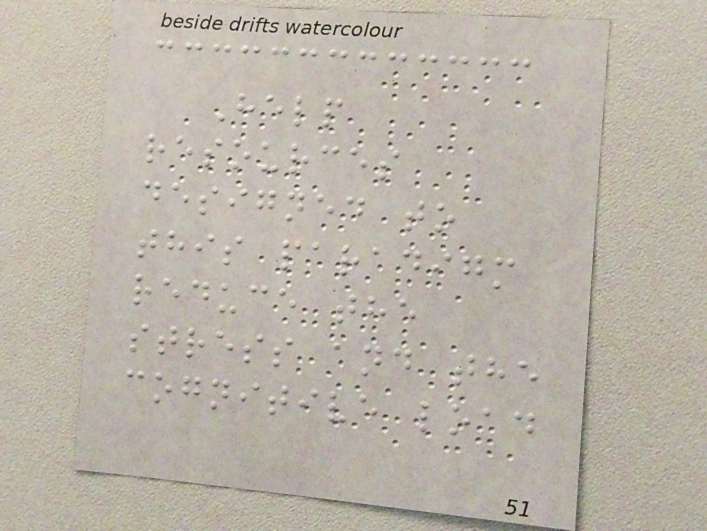Help
resources
designed to
this paradigm
reduce the
stress and the
cognitive load
